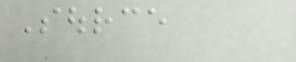Source
